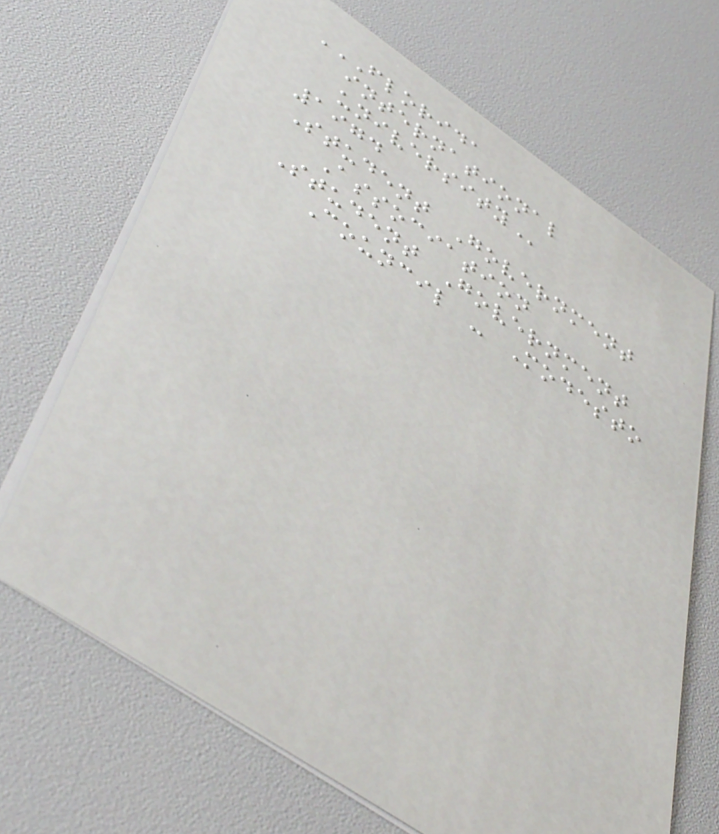FLORIDA
INTERNATIONAL
UNIVERSITY
1974
Student Government
Association
Student Government
Council - Modesto
